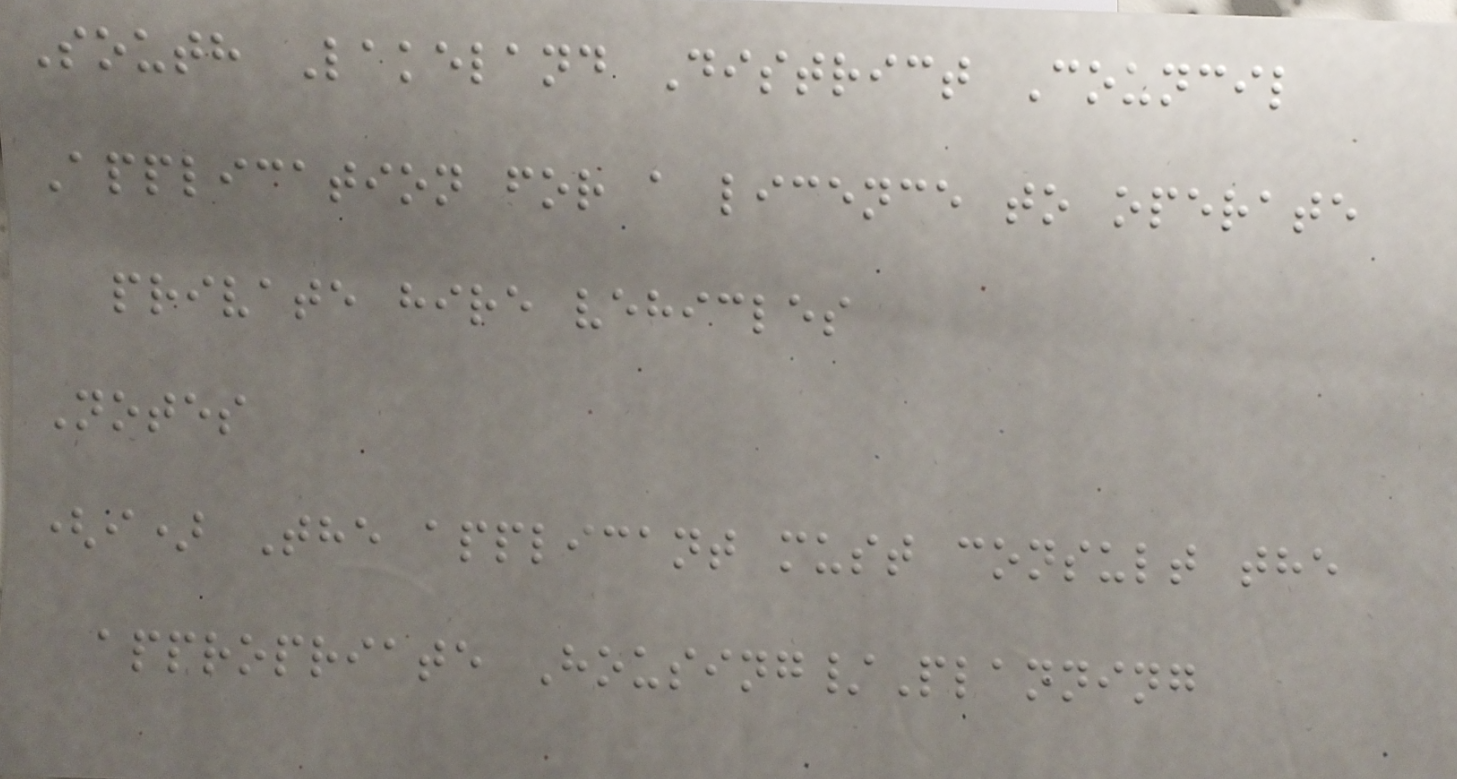South Lakeland District Council
Application for a licence to operate
private hire vehicles
Notes
(i) The applicant must consult the
appropriate Housing/Planning
